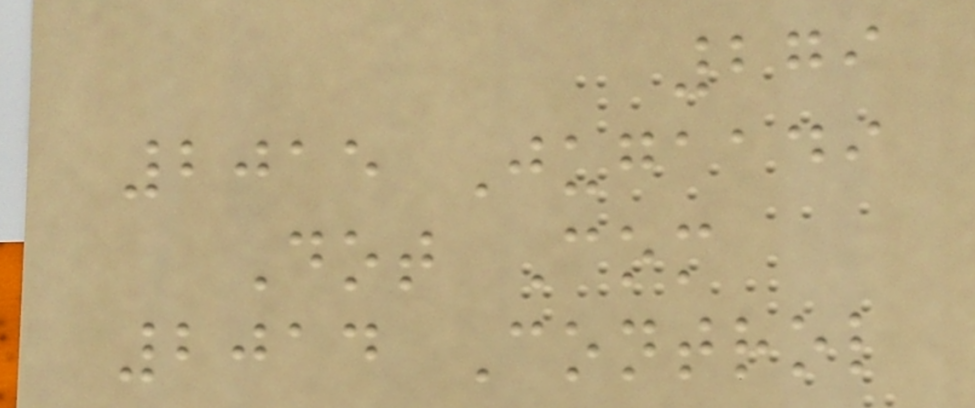279
2015 Jugaadi
Dot Com
2014 Control
